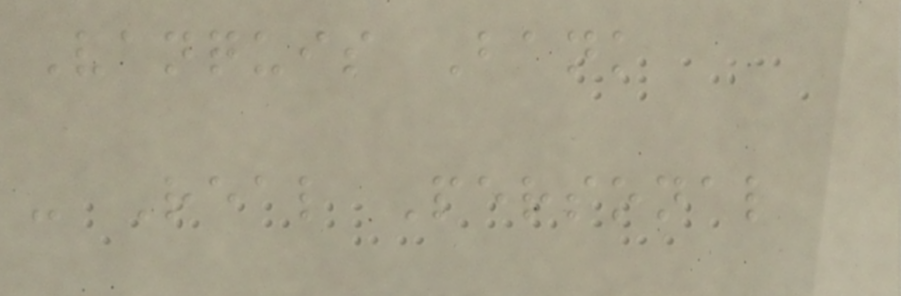Vanquis Bank
- Real Personal
